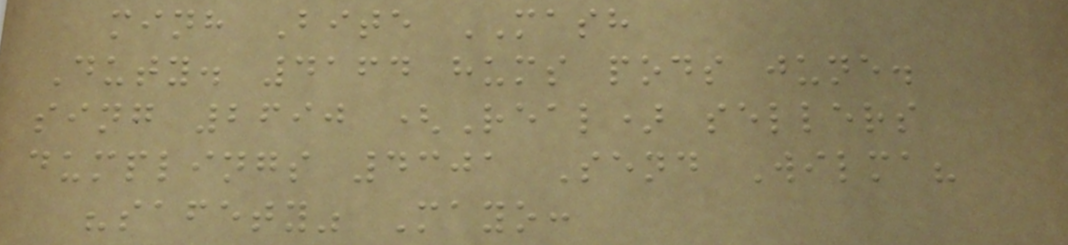minh Bite MASH
Duty. 4164 hums pods june.
sing 2690 (Real) sellers
dumplings 4301 Send Wilma?
"safety" Mayo:
